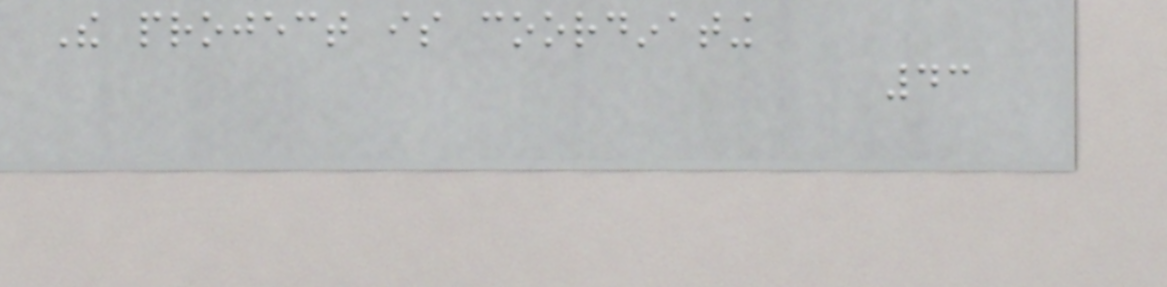The project is coordinating
43
